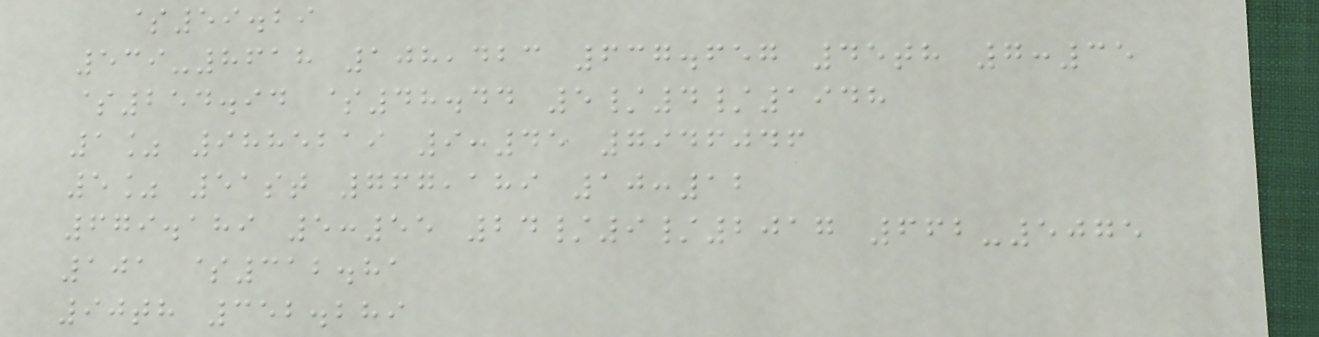$59.29
539-8618 108,423 637.657 45th 7:35
$254.94 $48.44 5/4/1948
1% 9885219 9:45 7946046
5% 51st 767,189 10:12
679.189 5:55 24/9/2017 662-5075
101 $312.81
90th 352.289
